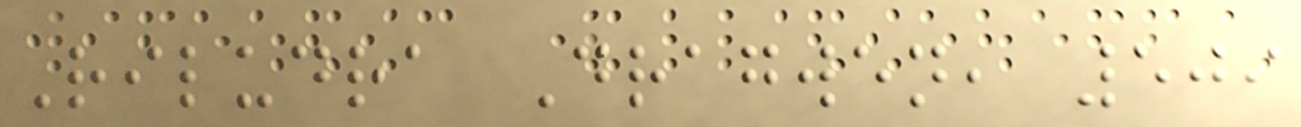Riludra Dragwen, 509
